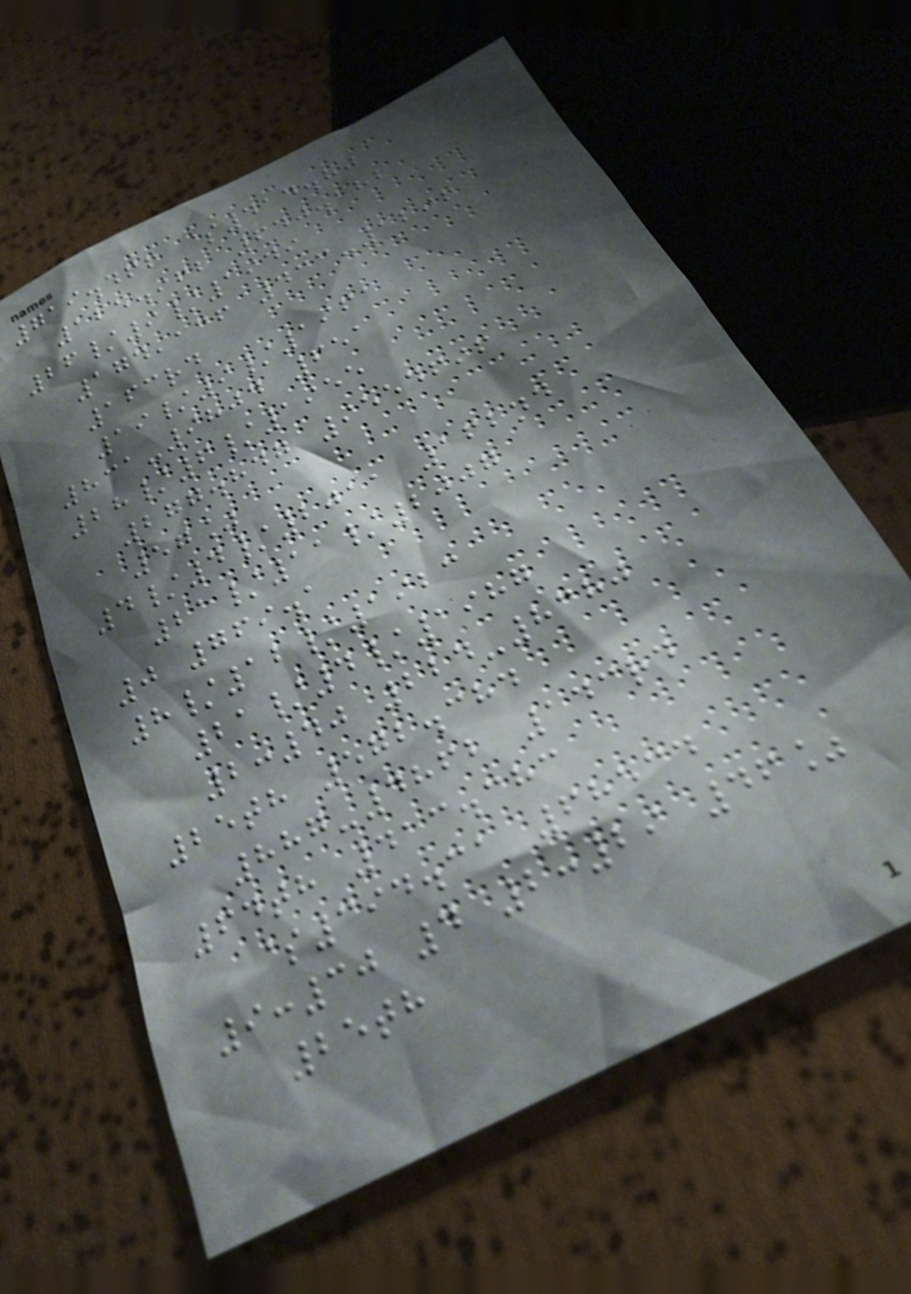719.466 $414.80
125.962 640.182
26/9/1949
174,136 433-1296
163rd
19/9/1961
831-9804 651
28/6/1955
277.847 9554696
57%
4/4/2011 162nd
21/11/2007
0 769.1
8/12/1923
21/4/1987
2:40 224-8380
25th 572.384
887-4862 143rd
64th 413.383
$394.31 68534
9:30 4 2:29 46%
25th
